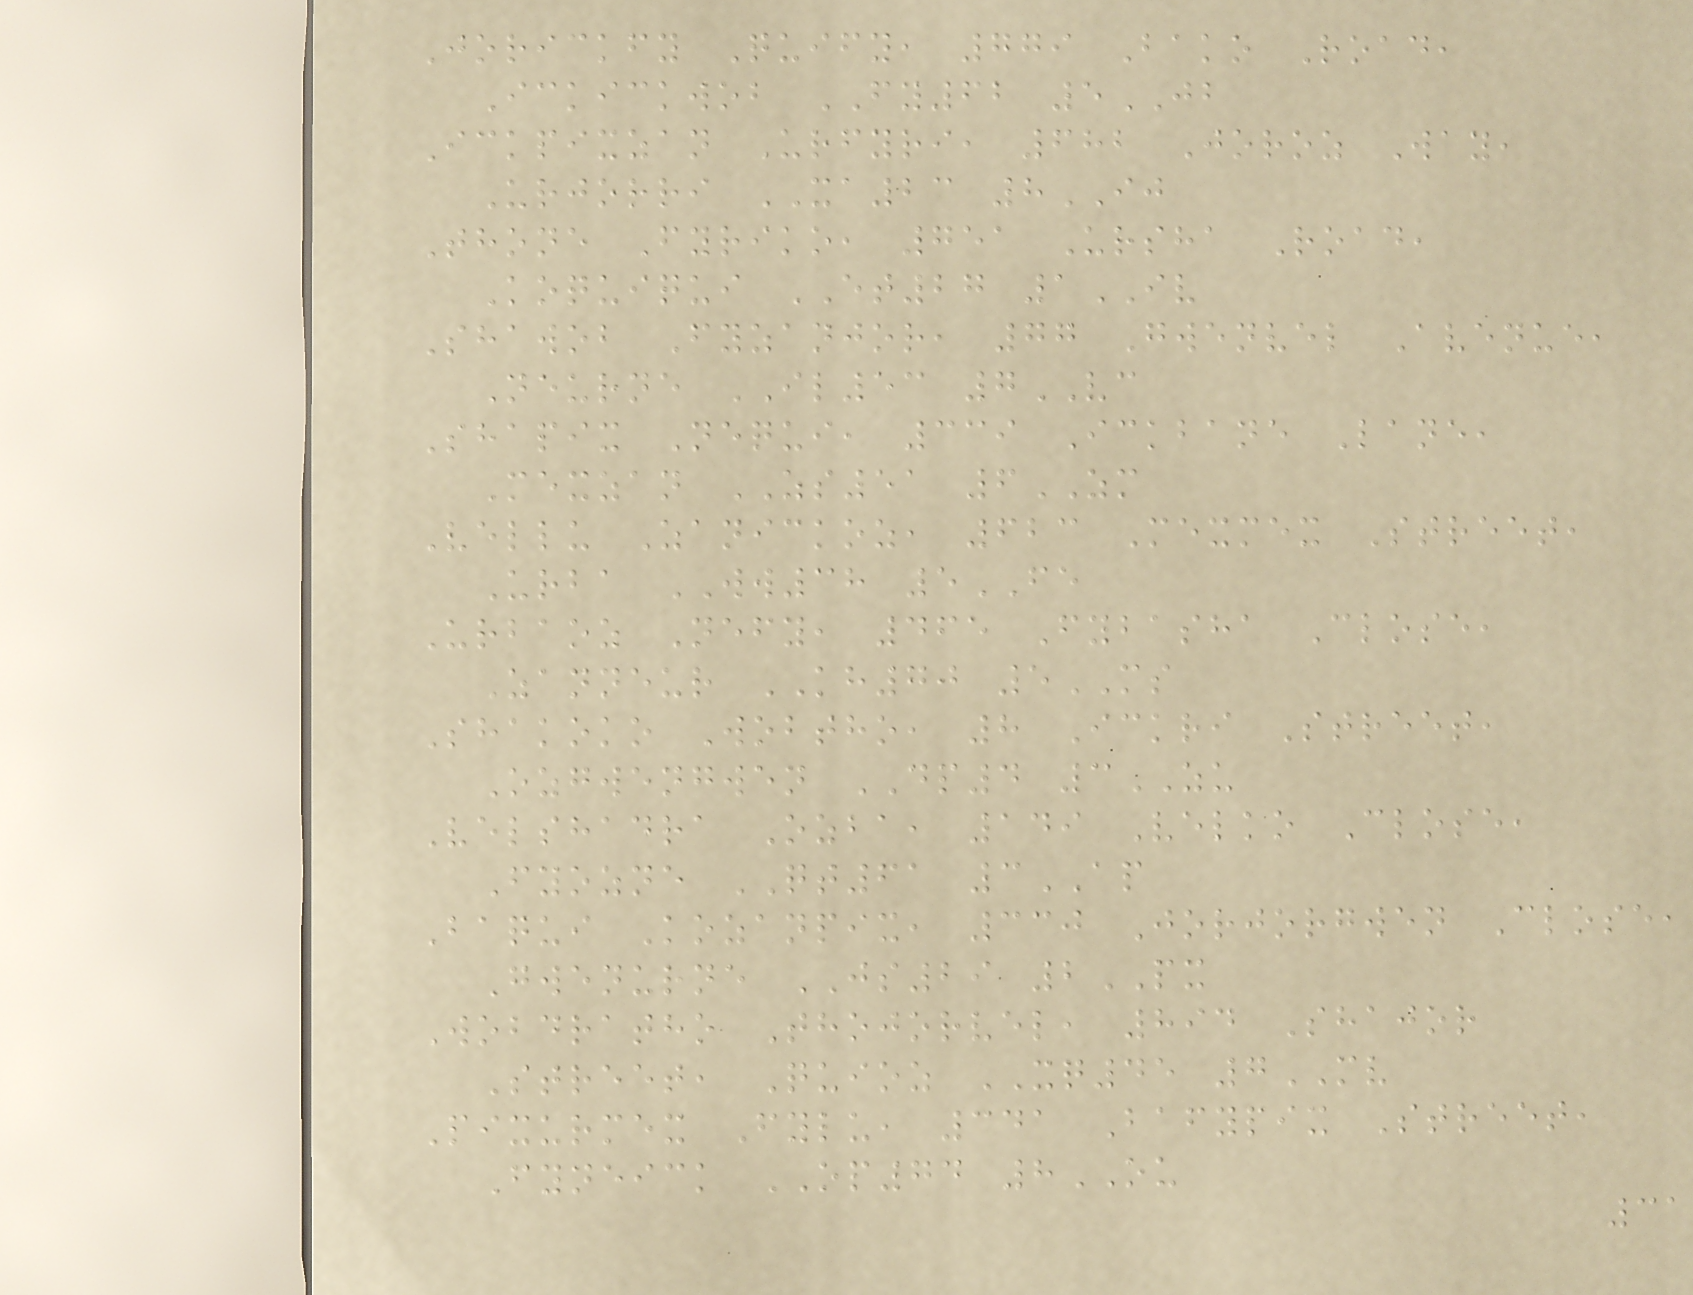Jorickfy Quify, 779 Bako Road,
Ickickwob FY62 5JB
Ickpixzan Urfyri, 682 Joroz Way,
Urjorri XA23 8IJ
Thone Fyriko, 751 Ursha Road,
Koquiqui ET27 1IV
Shawob Fyzanjor, 77 Gwenvel Avenue,
Neurne IL53 7VC
Shapix Nequi, 339 Ickbane Lane,
Mexzan ZS51 6ZM
Vellu Zanickoz, 623 Mexmex Street,
Urba WW38 5FE
Urbaoz Nefy, 465 Fybasha Close,
Zanneur KH70 5MS
Shakoko Wobtho, 8 Ickri Street,
Ozgwengwen DP4 3ZU
Velshadra Ozba, 149 Velko Close,
Fyozne QT61 3AP
Baqui Kozanpix, 330 Jorjorgwen Close,
Gwenurne JS29 2PX
Wobdratho Thojorvel, 894 Shajor
Street, Quioz XQ45 7MV
Pixurmex Fylu, 341 Bafypix Street,
Fyneick OP74 8OU
31
